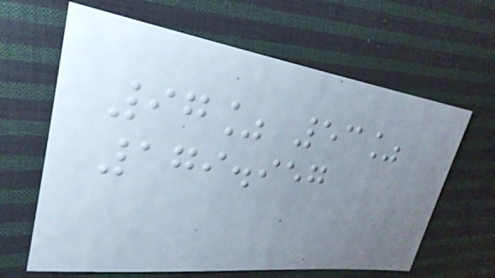97% 53%
179.957
